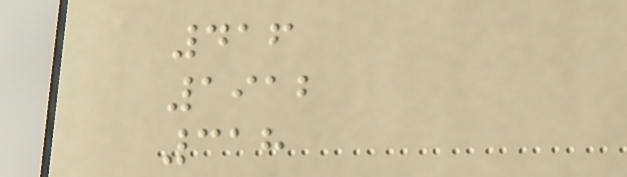416
1912
318
